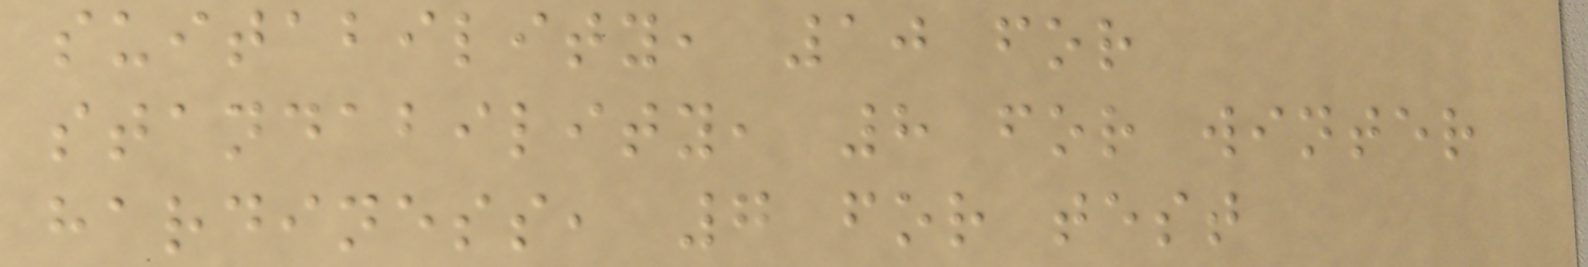suitability, 10 for
standability, 8 for winter
hardiness, 7 for test
